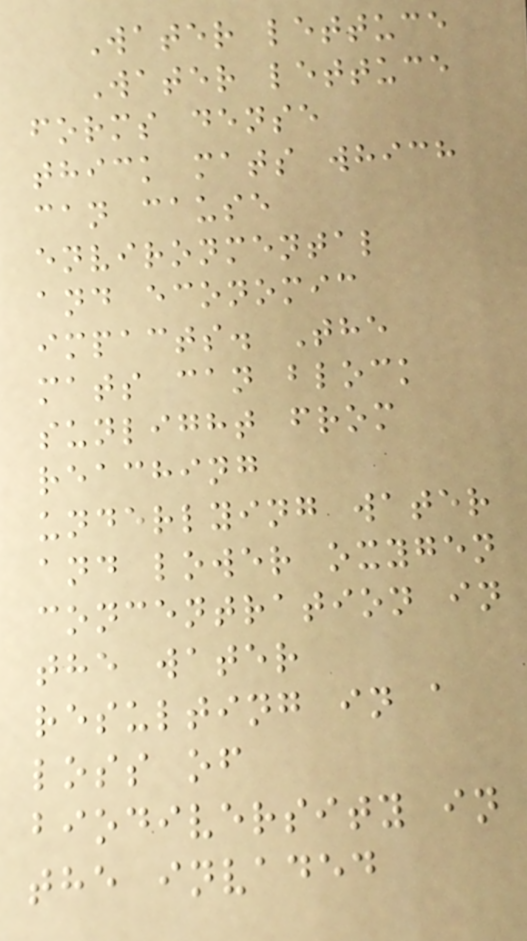Water lettuce
Water lettuce
forms dense
thick mats which
can cause
environmental
and economic
impacts. The
mats can block
sunlight from
reaching
underlying water
and lower oxygen
concentration in
the water
resulting in a
loss of
biodiversity in
the invaded
